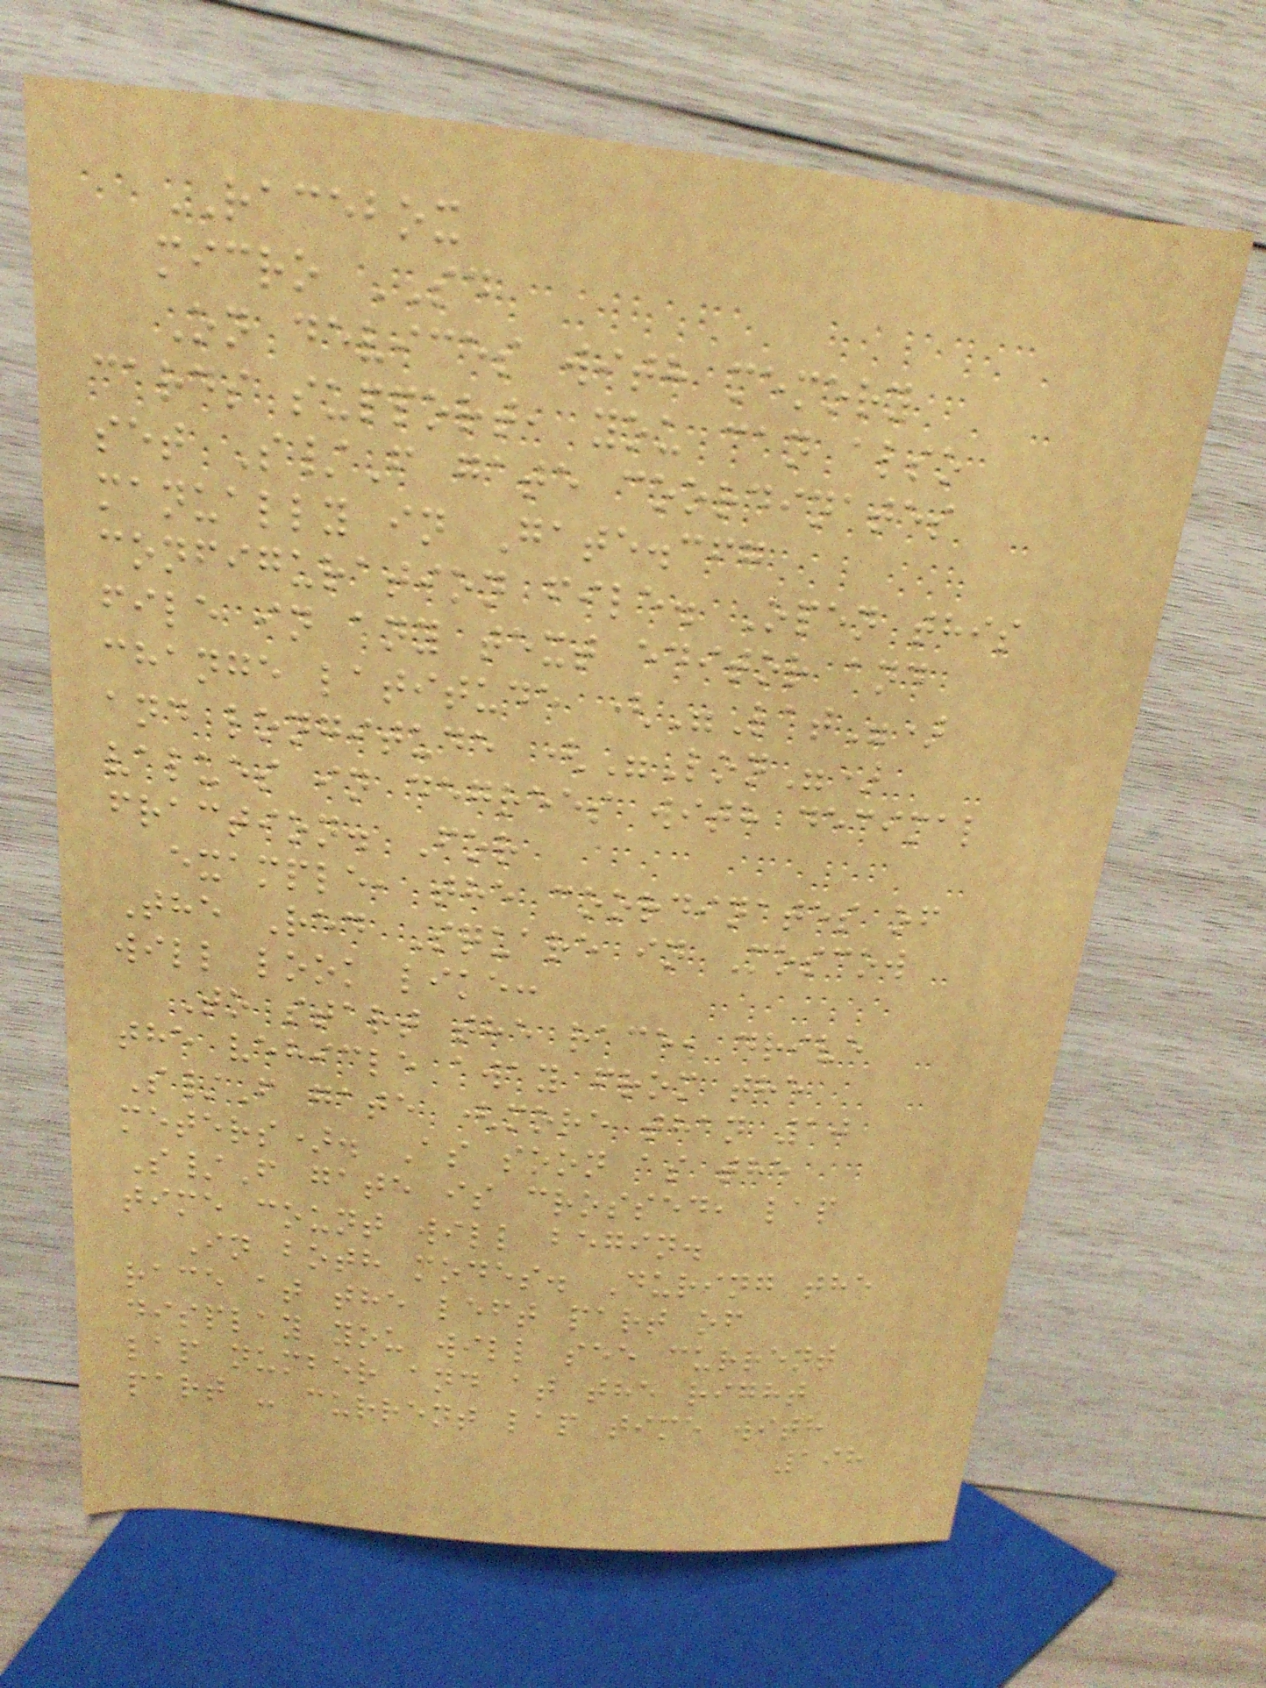RACEBOX
micro SD
On devices with memory
cards support, you can also
set S/F gate coordinates
manually in Gate.cfg
configuration file. Open this
file in any text editor and
change latitude ("Lat")
and longitude ("Lon")
values in degrees with decimal
fraction. For
example, the coordinates of
The Red Square in Moscow
will look like:
To start the race, drive
the vehicle away from the
S/F gate (more than 10
meters). As soon as the
S/F gate is crossed, lap
time count will begin.
In both modes. During the
race at the left part of
display you will see current
lap number and at the right
part - current lap time with
198
